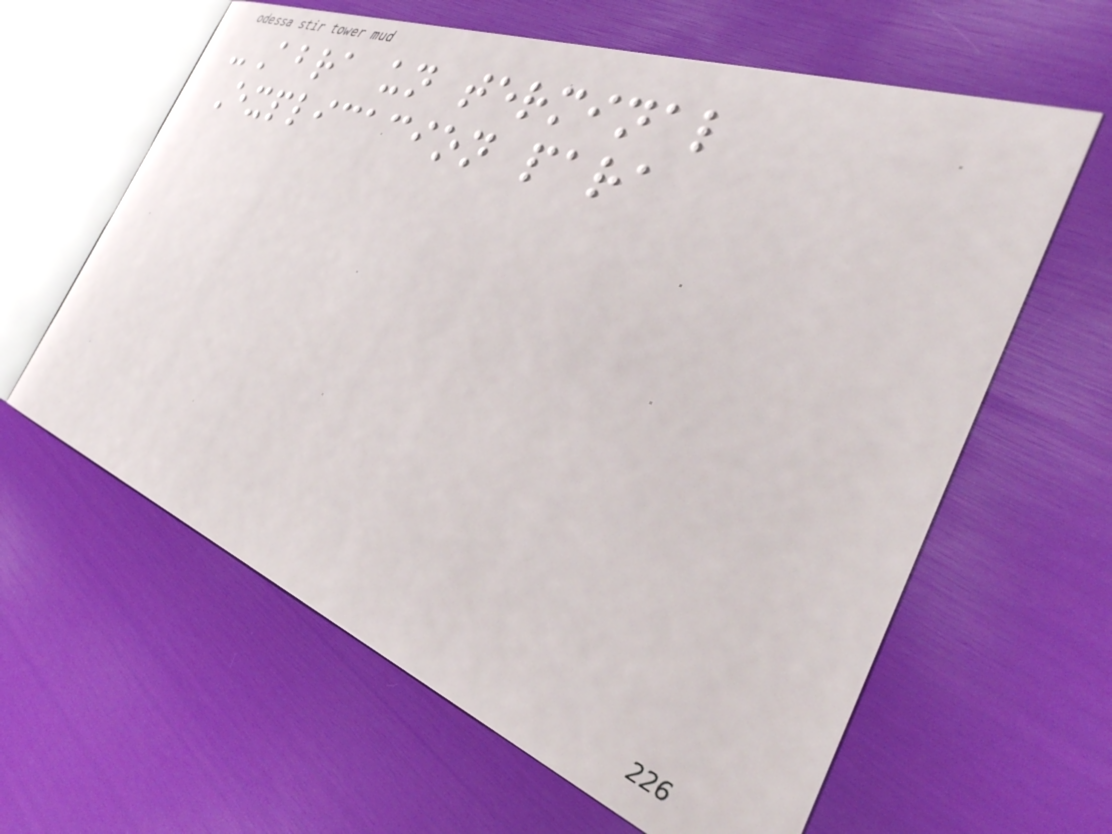-Abra un terminal
Explicacion para
